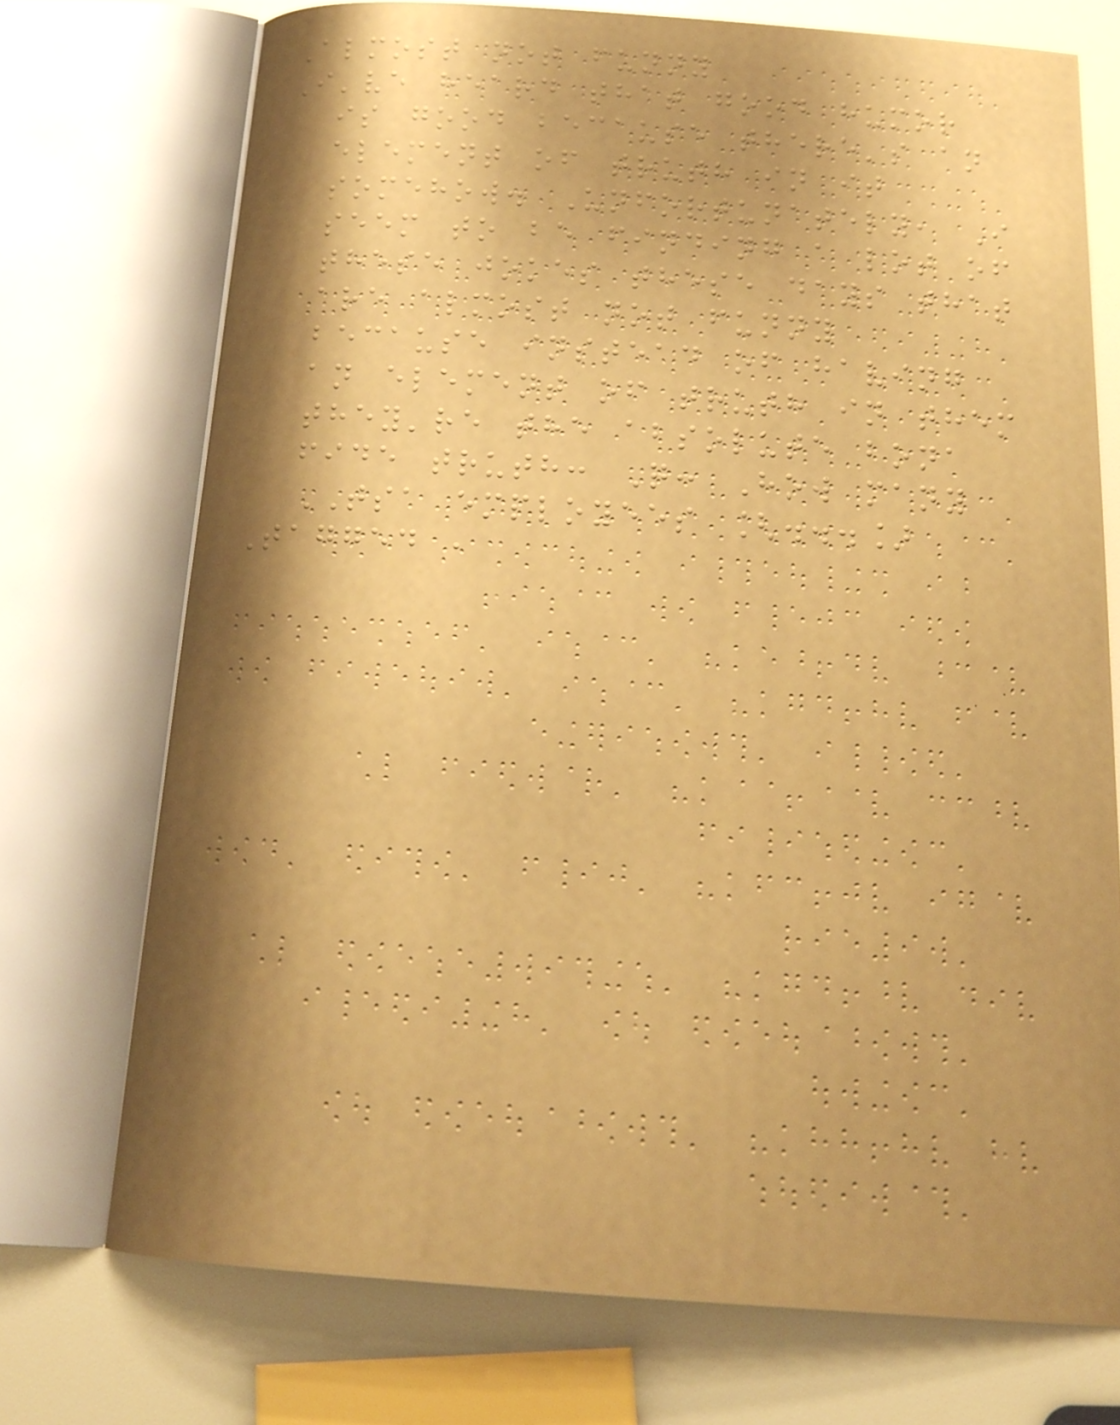Almost not funny
I've heard that good humor
is good because there's an
element of truth in it
somehow. Unfortunately, I
seem to be finding a lot of
these jokes these days that
are almost not funny
because instead of having
an element of truth in them
they're the absolute bona
fide truth: Q: How many
TSA employees [...]
Tagged ,
